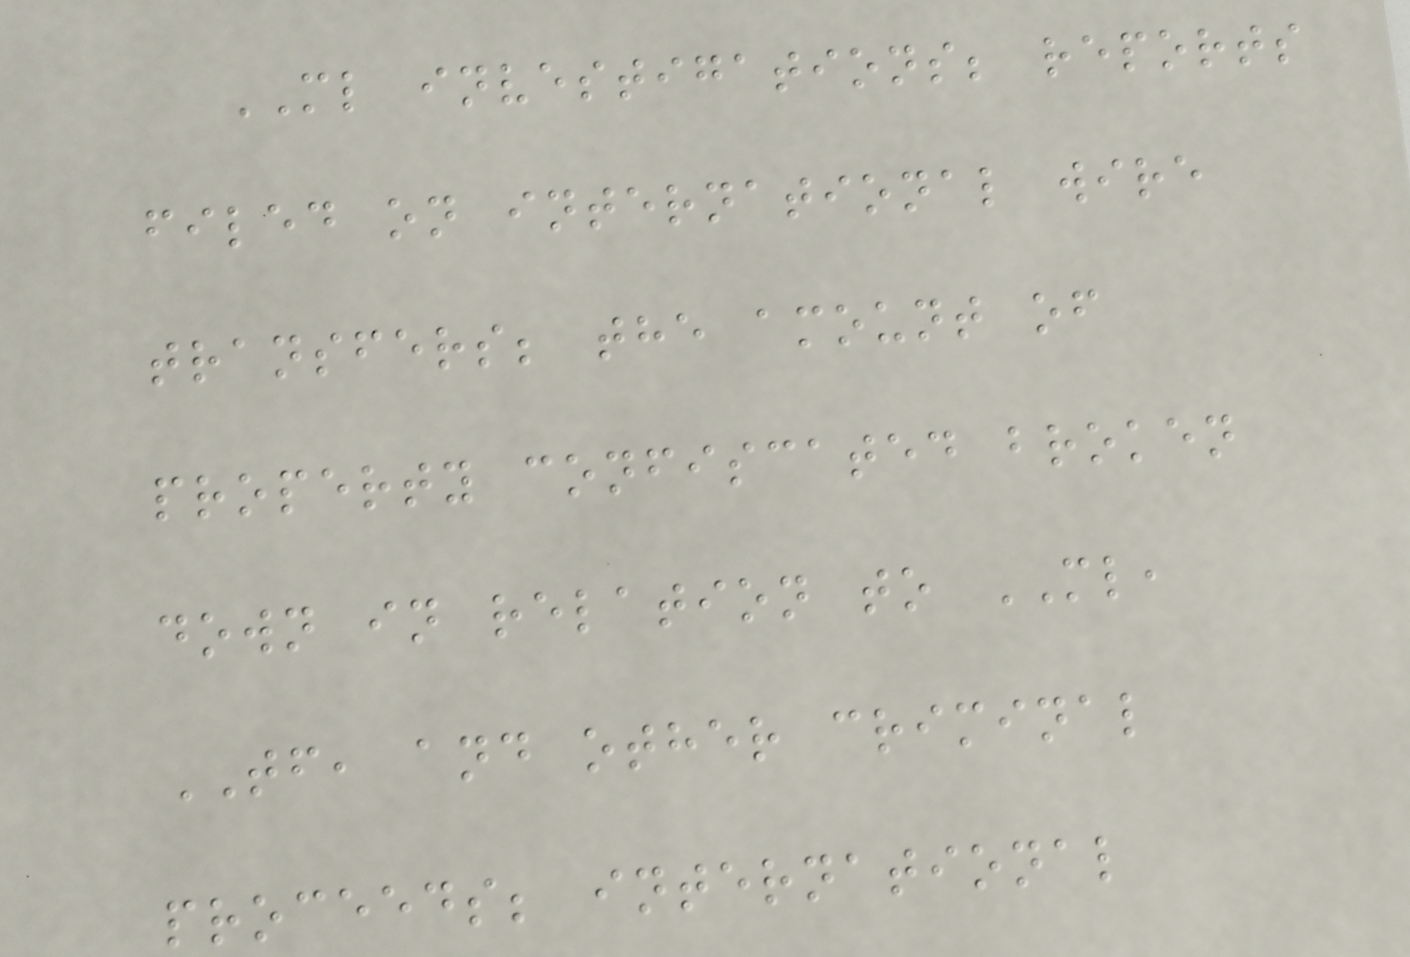ML investigations; reports
filed on international wire
transfers; the amount of
property confiscated broken
down in relation to ML,
TF, and other criminal
proceeds; international
